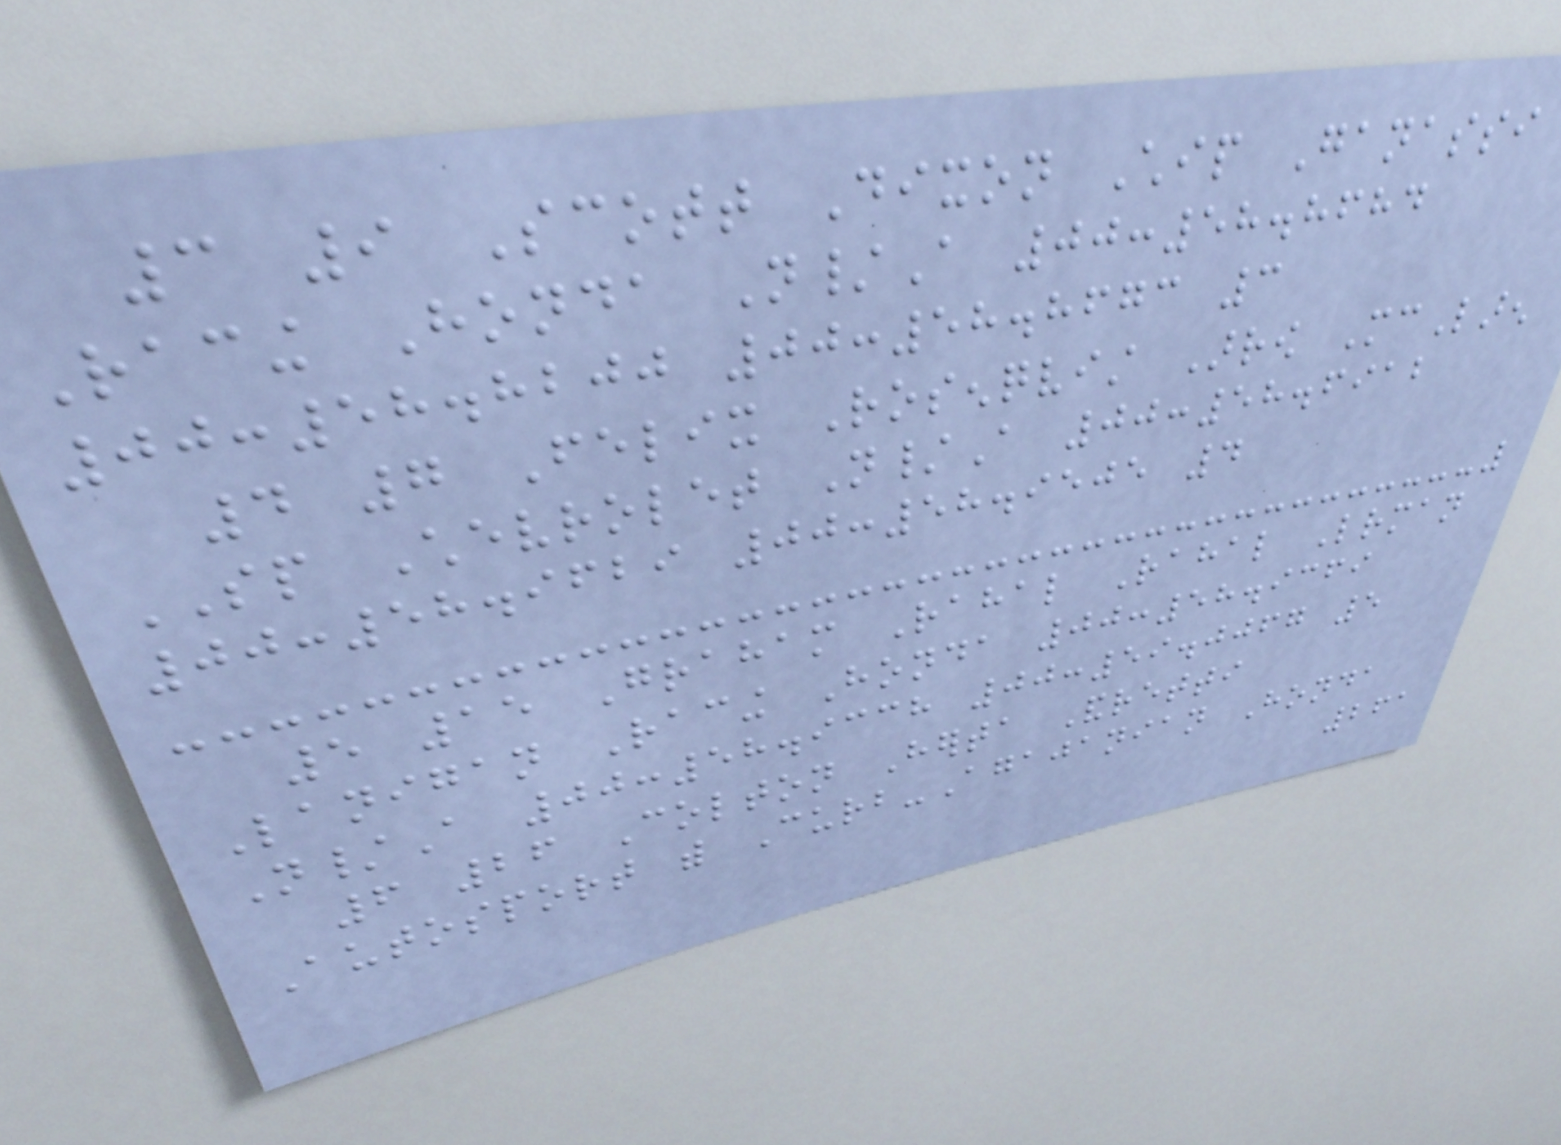3 9 Scott Dixon Chip Ganassi
Racing Honda N/A 00:58.8684
00:58.8200 00:58.8673 3
4 7 Felix Rosenqvist Arrow McLaren
SP Chevrolet N/A 00:58.6912
00:58.9629 00:58.9505 4
5 15 Graham Rahal Rahal Letterman
Lanigan Racing Honda 00:58.9369
N/A 00:58.9338 00:59.0067 5
6 26 Colton Herta Andretti
Autosport with Curb-Agajanian Honda
261
